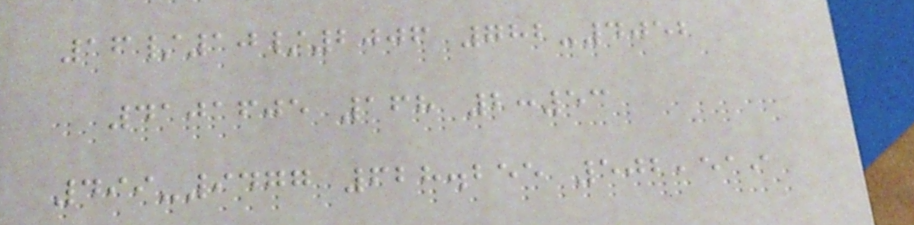16/10/2006 782-4052
4101605 168 2:53
499-9477 628.255 502,519
